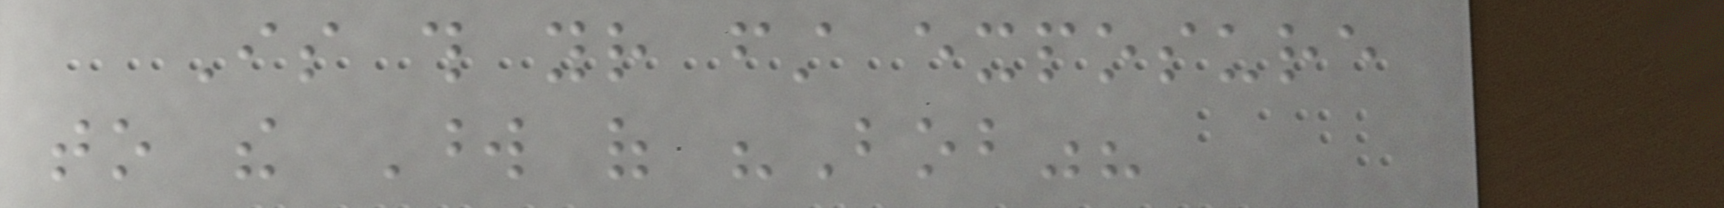Is this your first exposure
to the Word of "Bob"?
